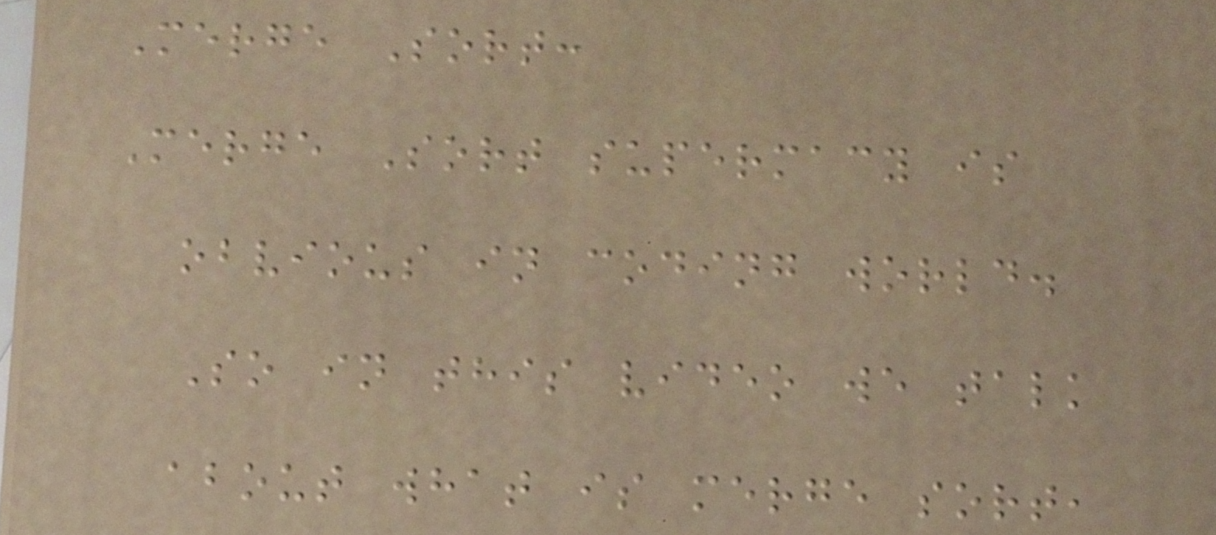Merge Sort:
Merge Sort supermacy is
obvious in coding world.
So in this video we talk
about what is merge sort,
